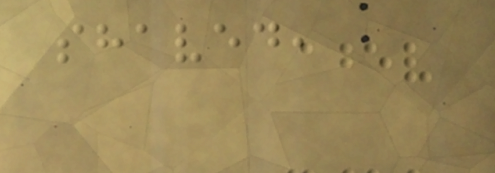shaved,
